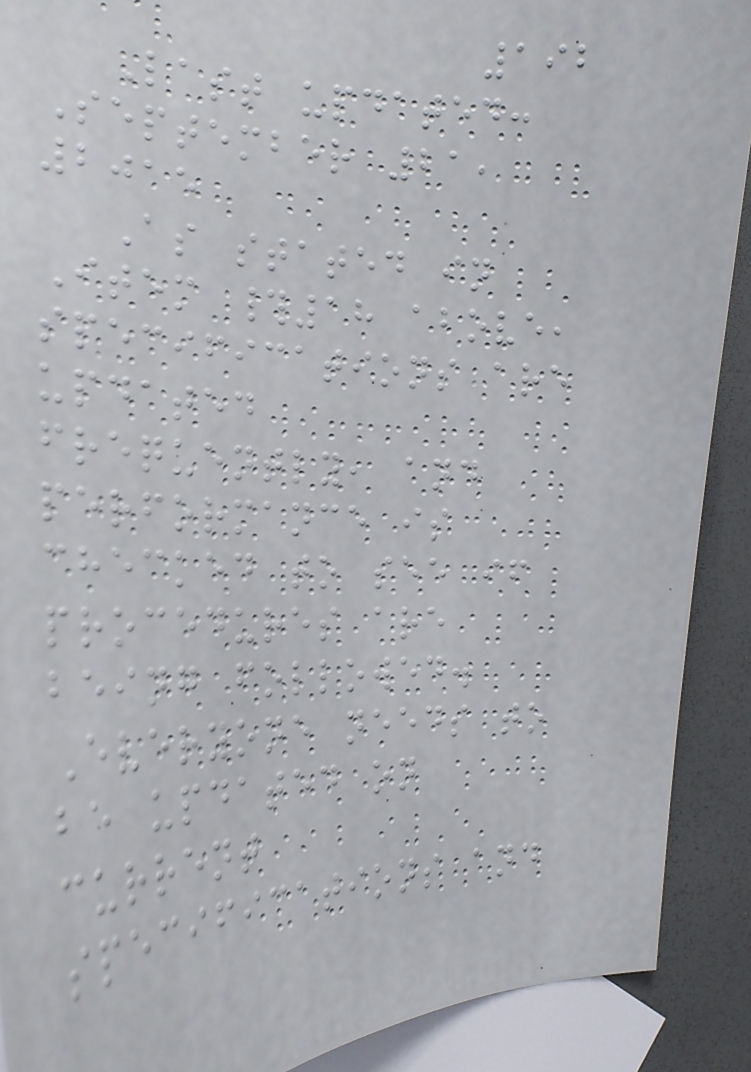192
Last updated:
September 21,
2015
As stated in
Item #18 above,
specifications are
updated
frequently, and
performance is
checked to see if
procedures are
being followed.
Everyone needs to
be updated on
current
specifications and
